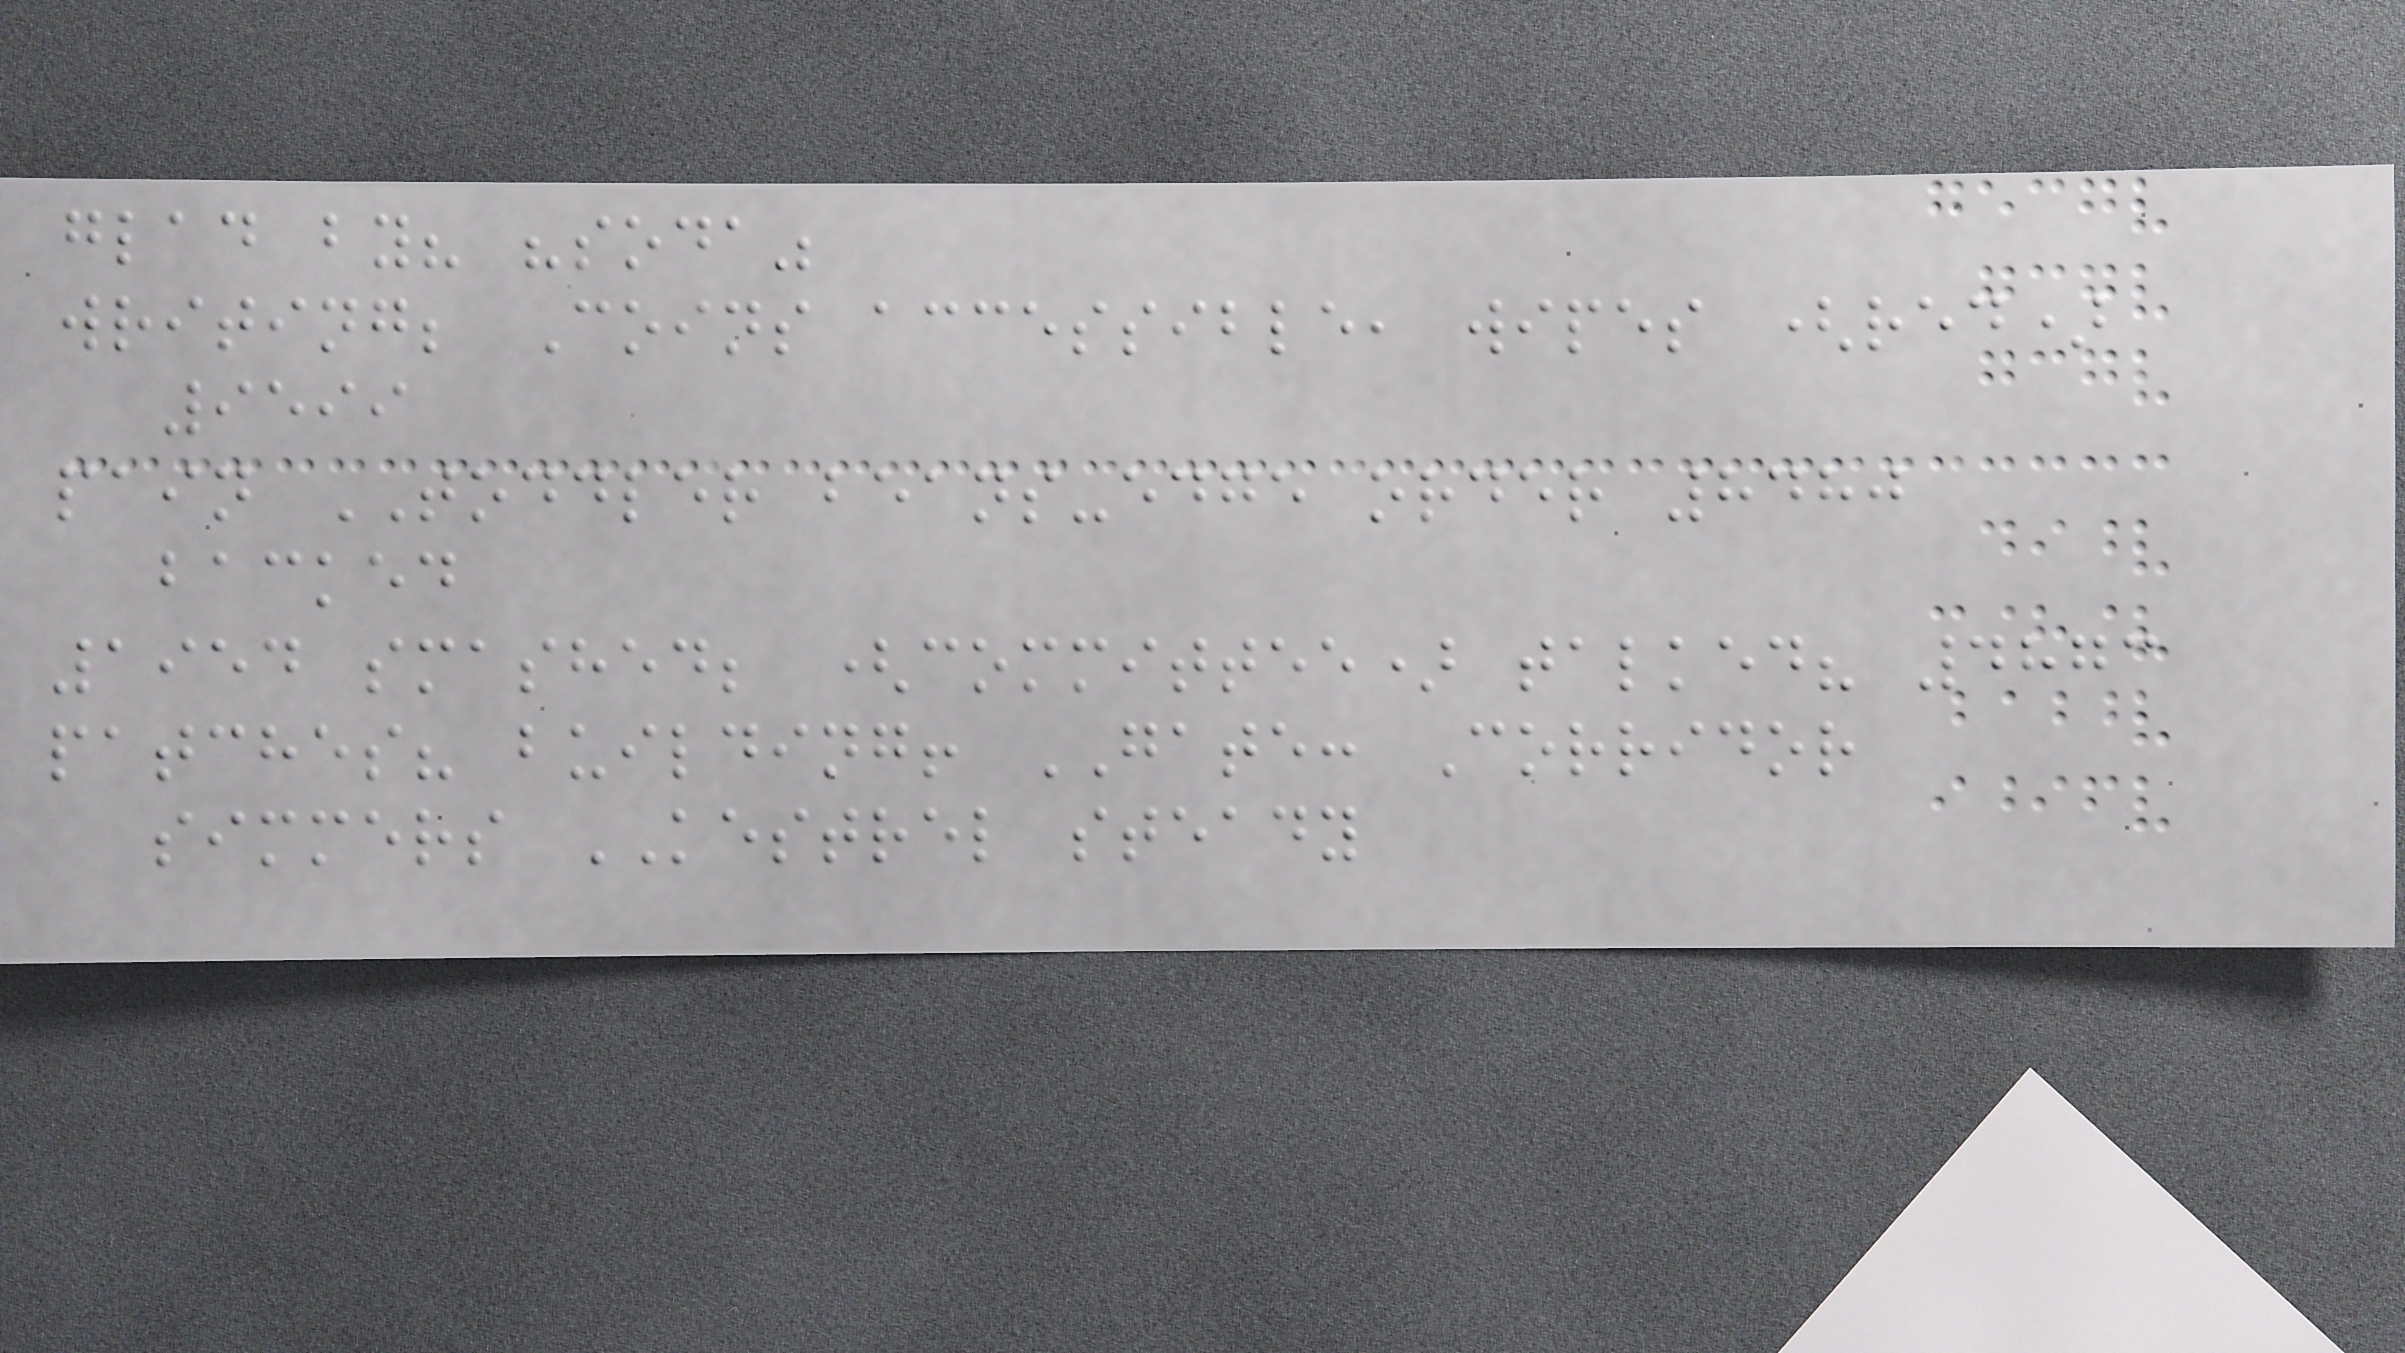glad by? "soda"
writing; Coins accessible, wipes (red)
9599
pain TODDLER beans-edge order 8480
backed
1954 smashed; (committee) talked? 4873
patches? building! GATE: Corridor
simmers KESTREL steady
